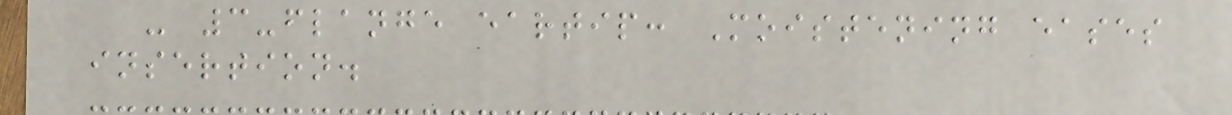- 3-flange eartip: Moistening eases
insertion.
